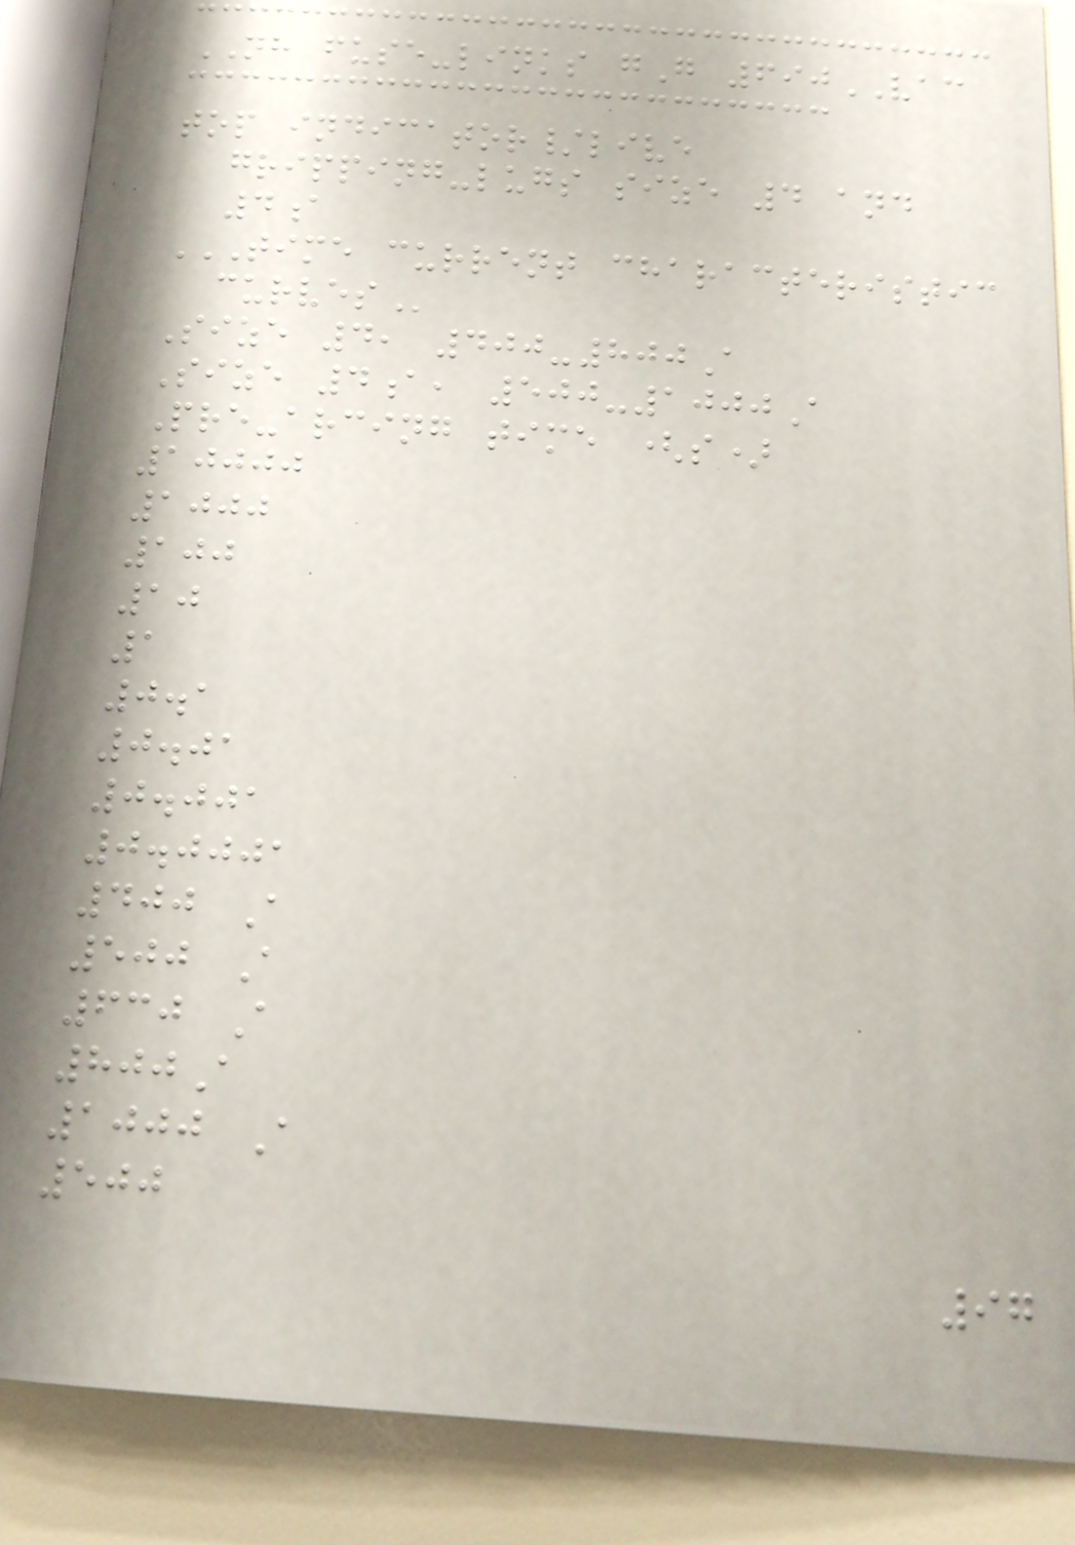NH fuse-links gG 690VAC
top indicator/live
gripping-lugs size 4 and
4a
TIME CURRENT CHARACTERISTIC
CURVES
Size 4, 400-800A
Size 4a, 500-1000A
Pre-arcing time (s)
10000
1000
100
10
1
0.1
0.01
0.001
0.0001
400 A
500 A
630 A
800A
1000 A
500
97
